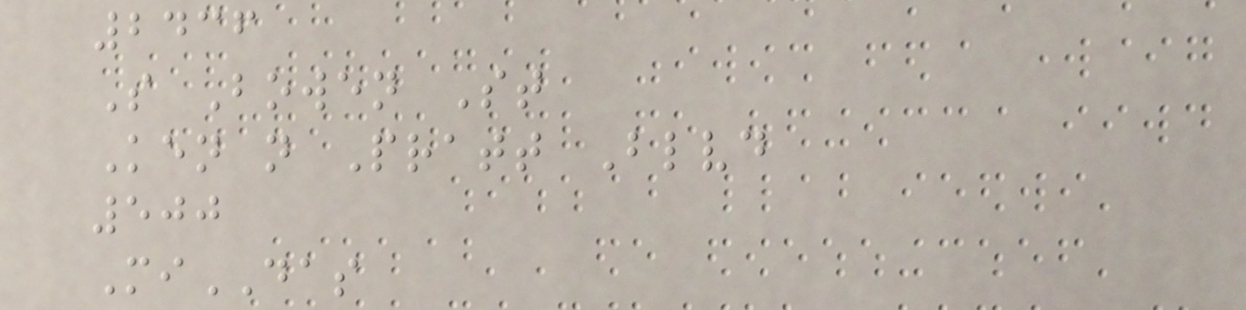2436
S Bowen St
Ken n Pratt Blvd
500
MiDAS
